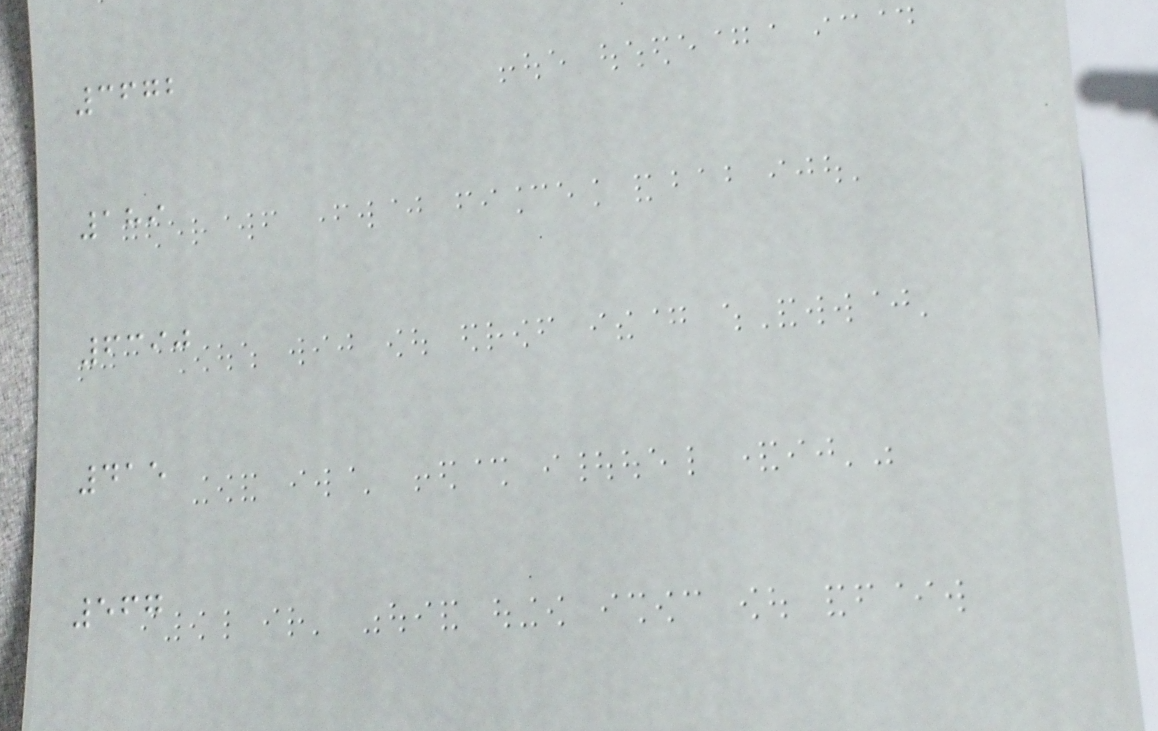3672
189
6390
415
567
